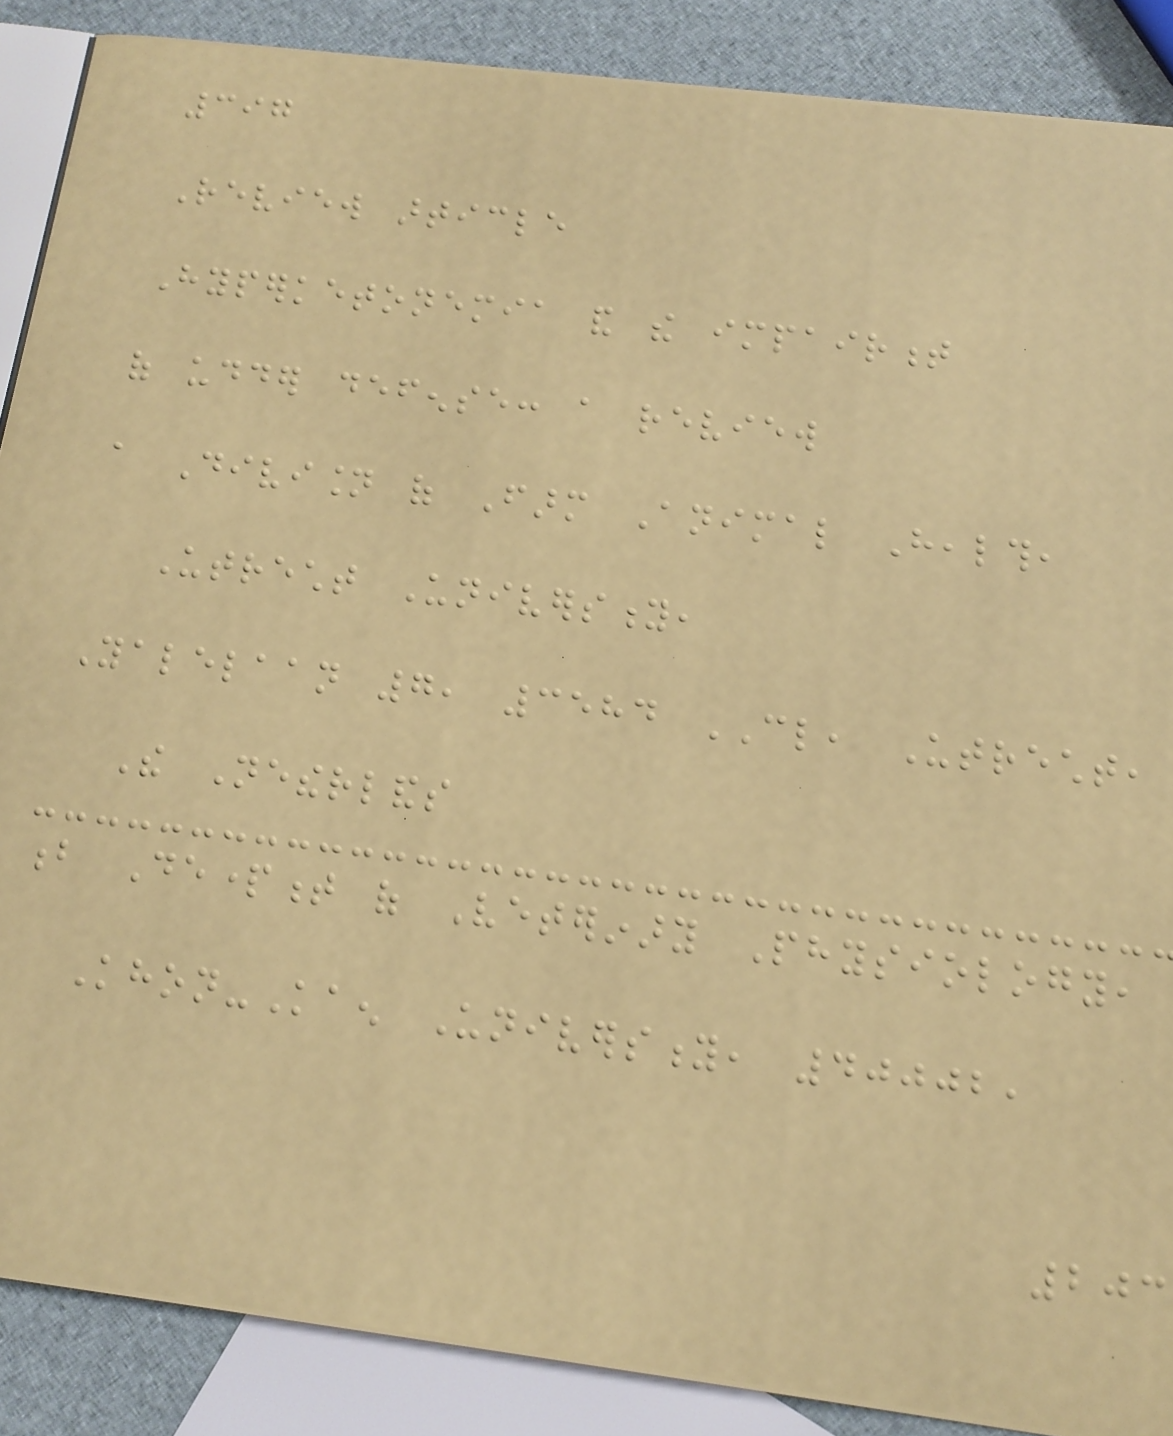397
Review article
Hyperketonemia and the impairment
of udder defense: a review
a Division of Farm Animal Health,
Utrecht University,
Yalelaan 7, 3584 CL, Utrecht,
The Netherlands
b Department of Veterinary Physiology,
Khon-Kaen University, 40002,
203
